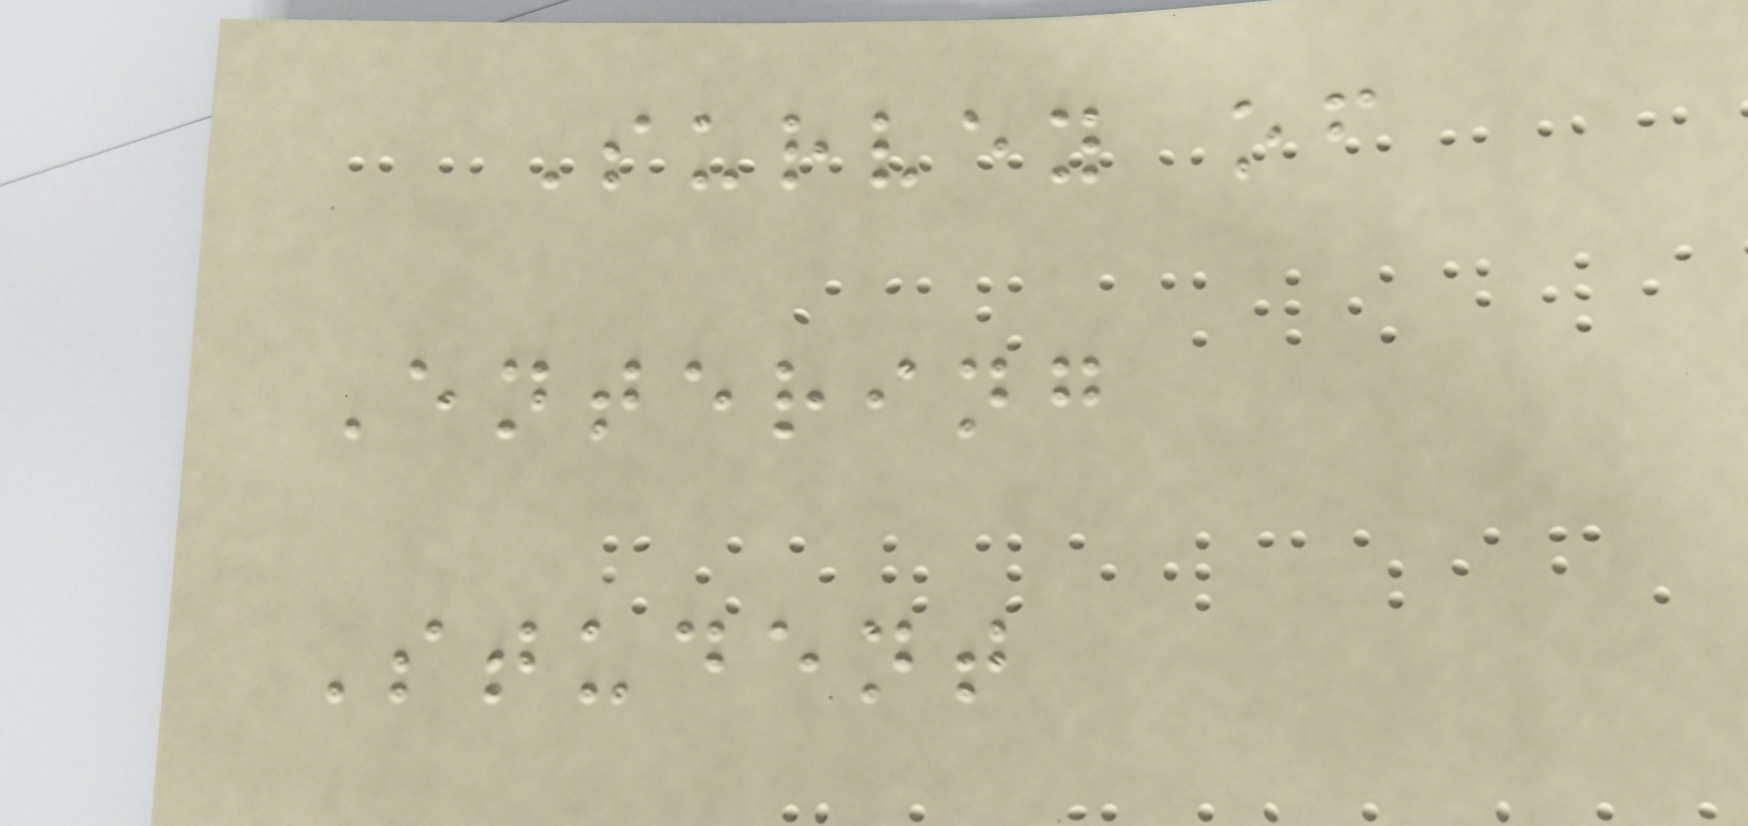Survey of
Entering
Student
